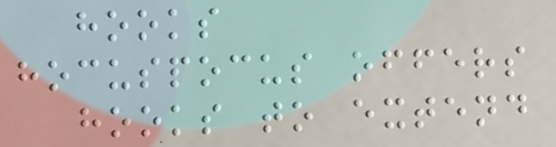hooks
hocuspocus offers
hooks to extend
